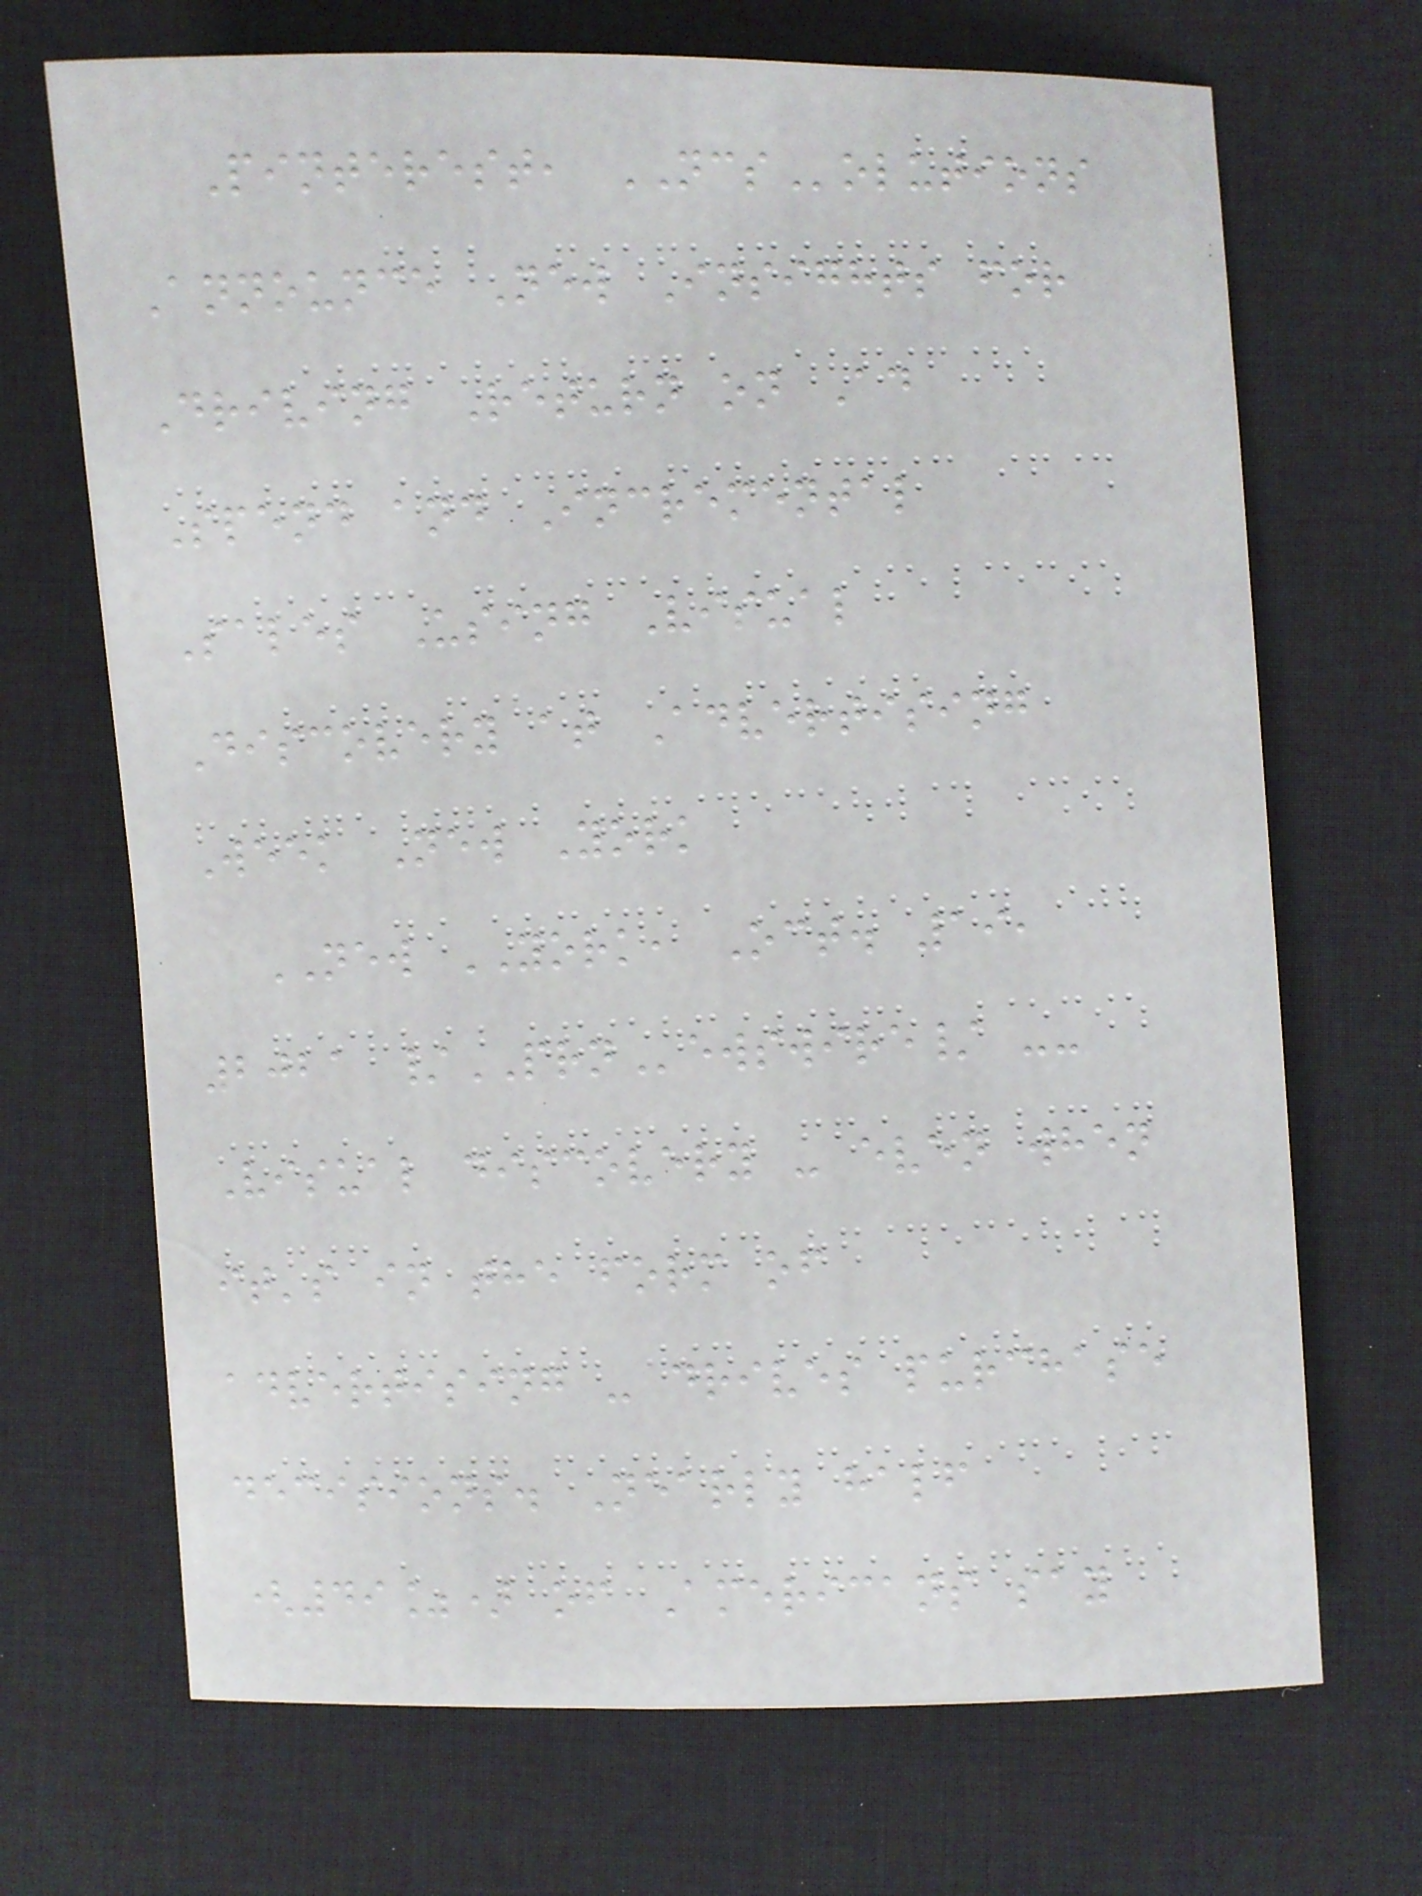Pinterest, NCSolutions
Announce New Insights for
Driving Return on Ad
Spend and Incremental
Sales Using Visual
Discovery at Advertising
Week New York
NEW YORK, Oct. 19,
2021 /PRNewswire/ --
Visual discovery - even when
it's in the form of
advertising - drives purchase
decisions. Nearly half
(49%) of Americans say
